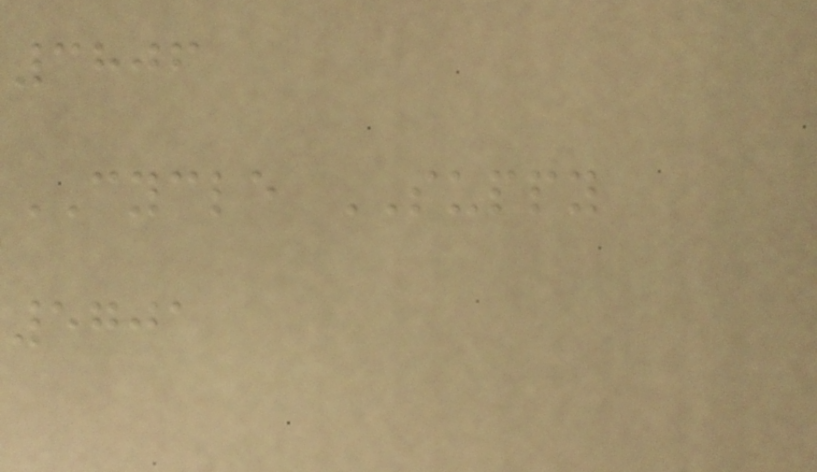3806
CYCLE SUPPY
5701
